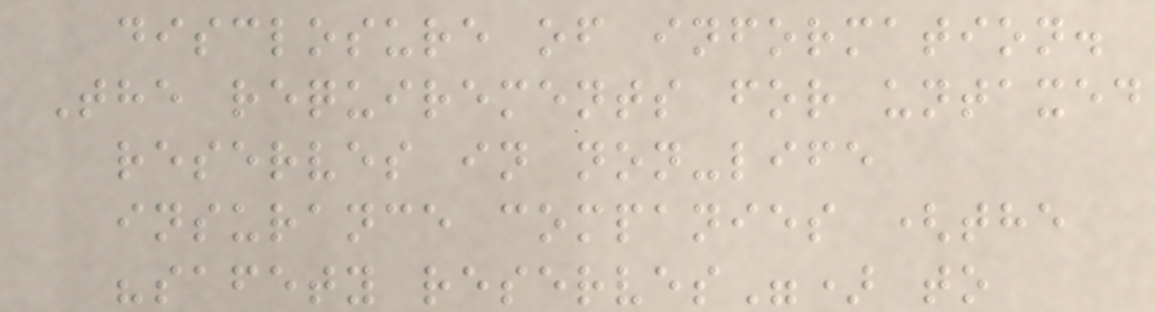disclosure of information.
The requirements for untaxed
reserves in non-life
insurance companies (the
"safety reserves") to
